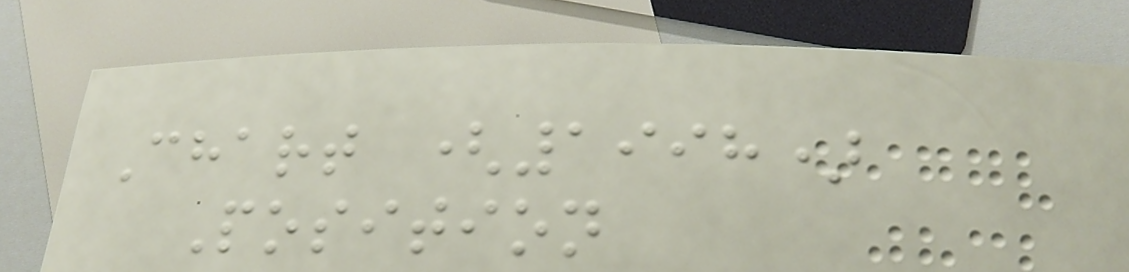Chart (1998)
Position
